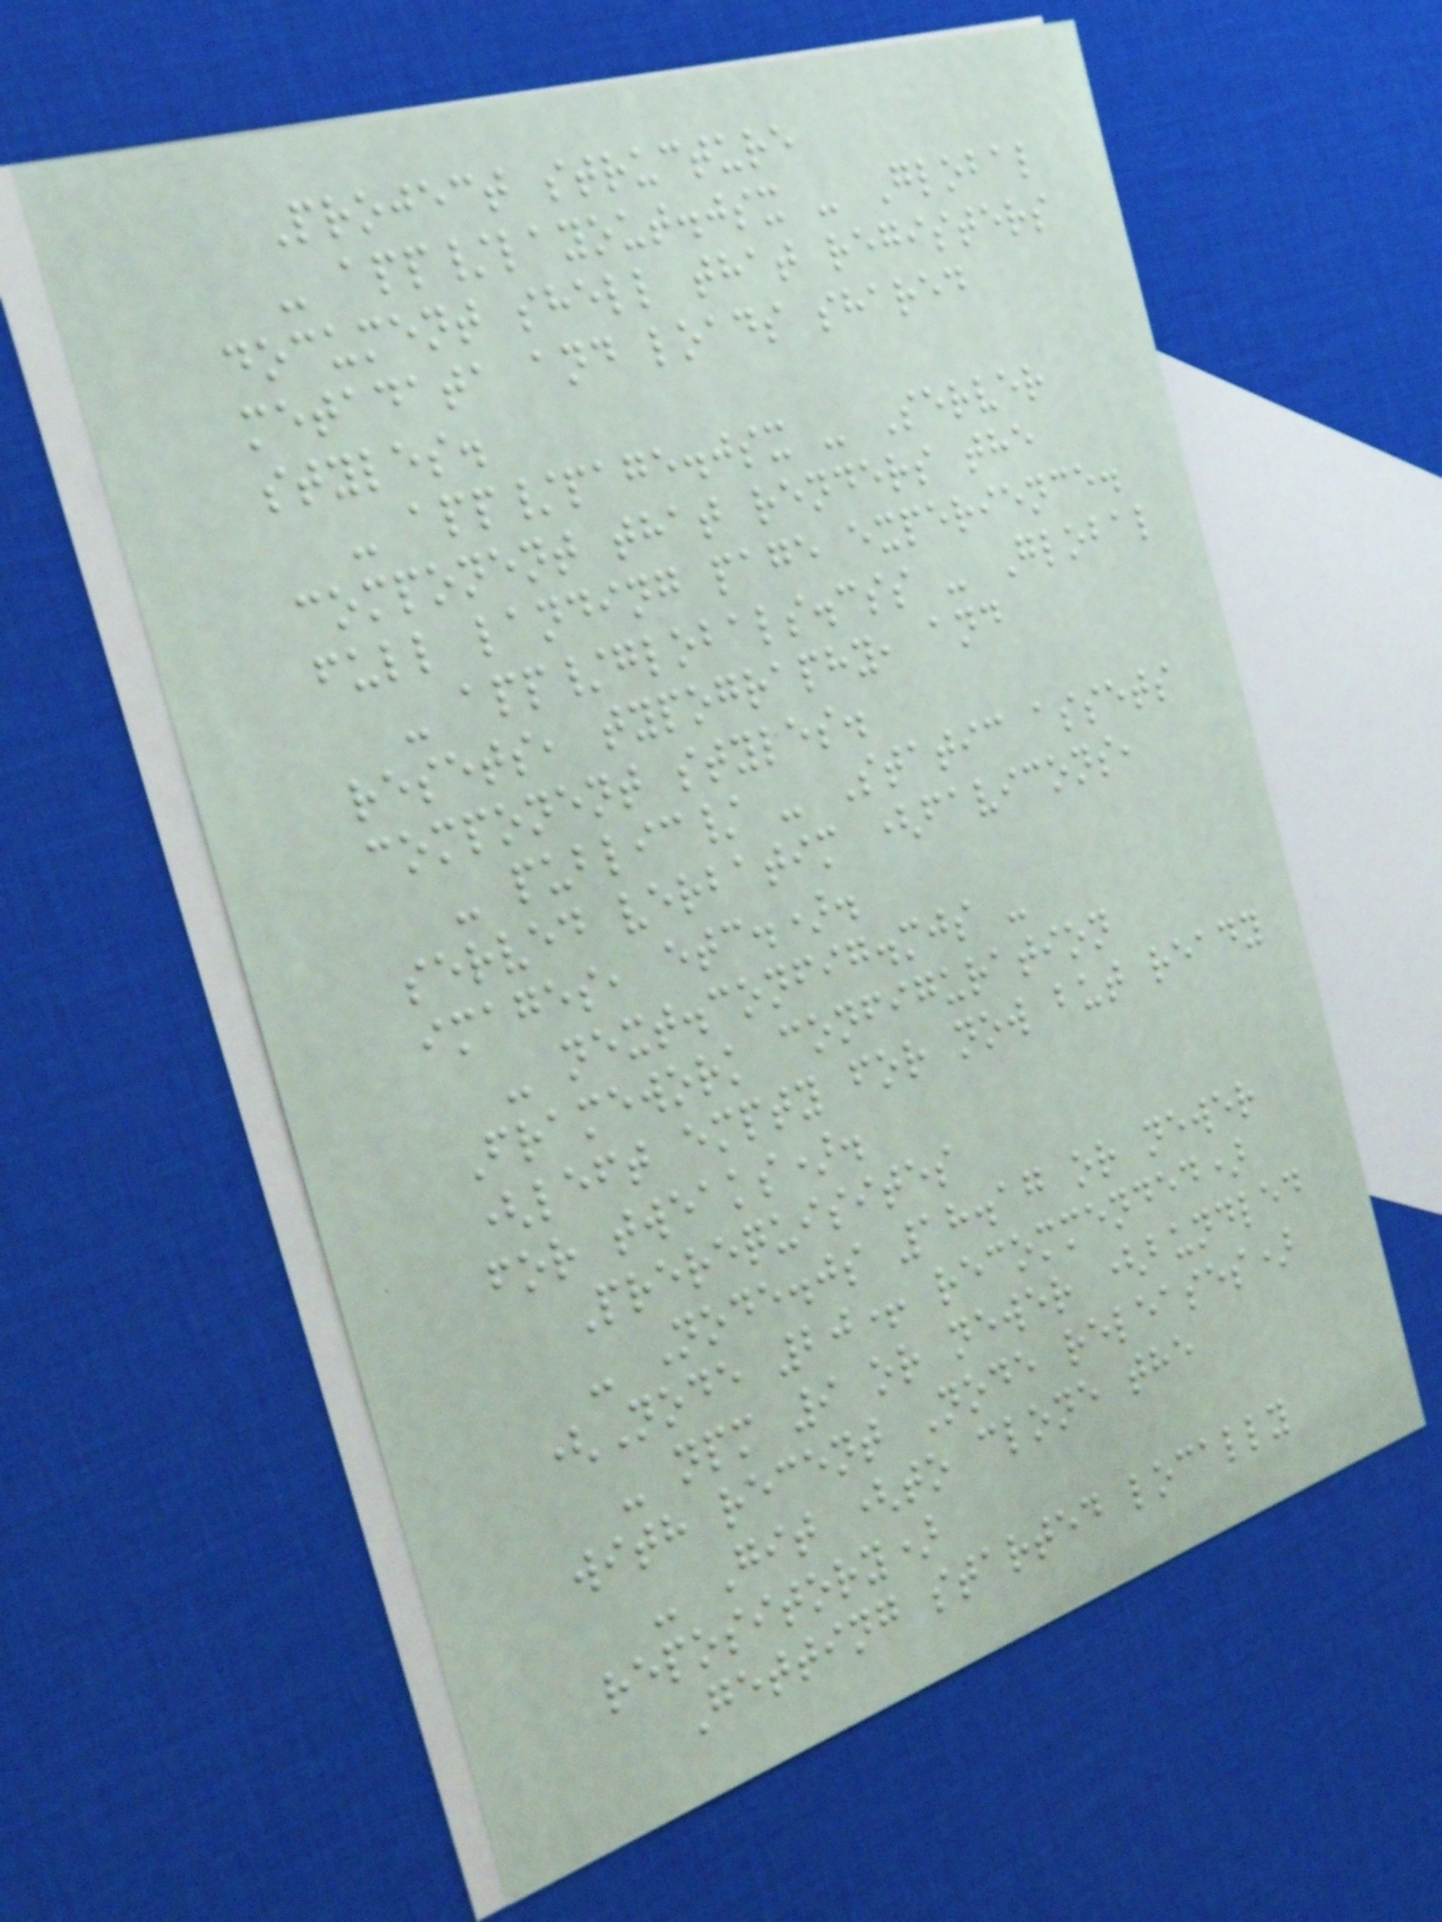Project structure
- app/layout.jsx - Global
document shell that registers
metadata and loads shared
styles.
- app/page.jsx - Server
component that renders the
full landing page experience.
- app/globals.css - Global
resets, typography, and
component styles.
- public/ - Static assets
served verbatim (favicons,
images, etc.).
- next.config.mjs -
Framework configuration
(left empty for now but ready
for tweaks).
Prerequisites
- Node.js 18.17 or newer
(Node 20+ recommended)
- npm 9 or newer (bundled
with recent Node releases)
- Git (to clone the
repository)
Getting started locally
